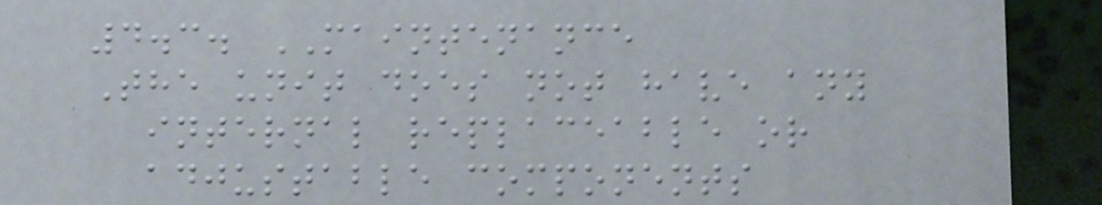4.3. MAINTENANCE
The unit does not have any
internal replaceable or
adjustable components
